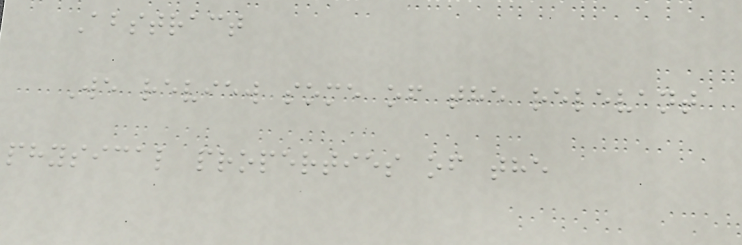Abstract
We review some of the relevant
physical properties of the
